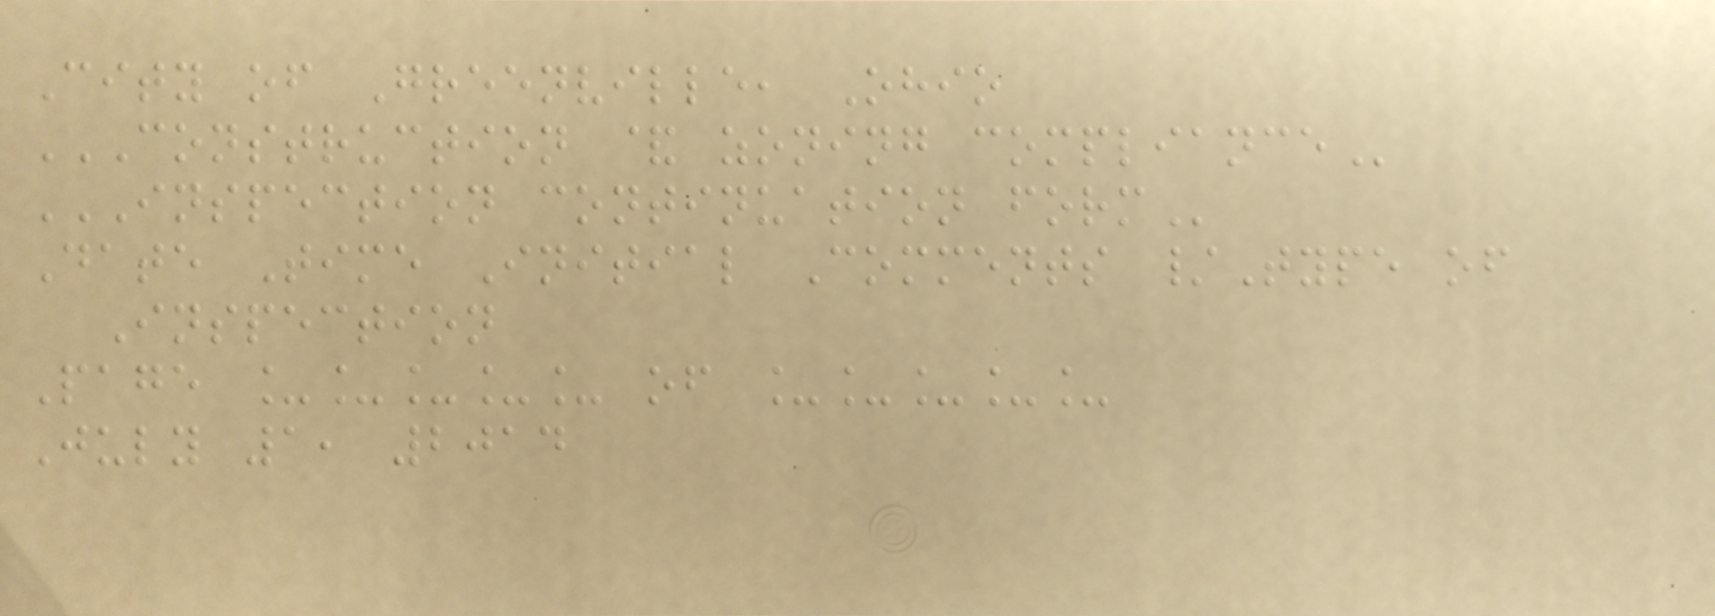City of Greenville, Ohio
CONSTRUCTION & ZONING COMPLIANCE
INSPECTION CONTINUATION FORM
Date Time Initial Comments /Type of
Inspection
Page _____ of _____
July 1, 2014
